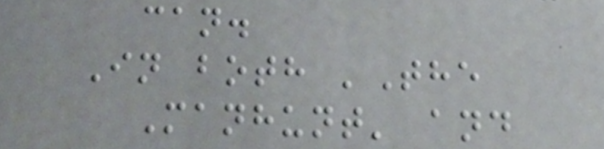can.
In both 'The
Manhunt' and
